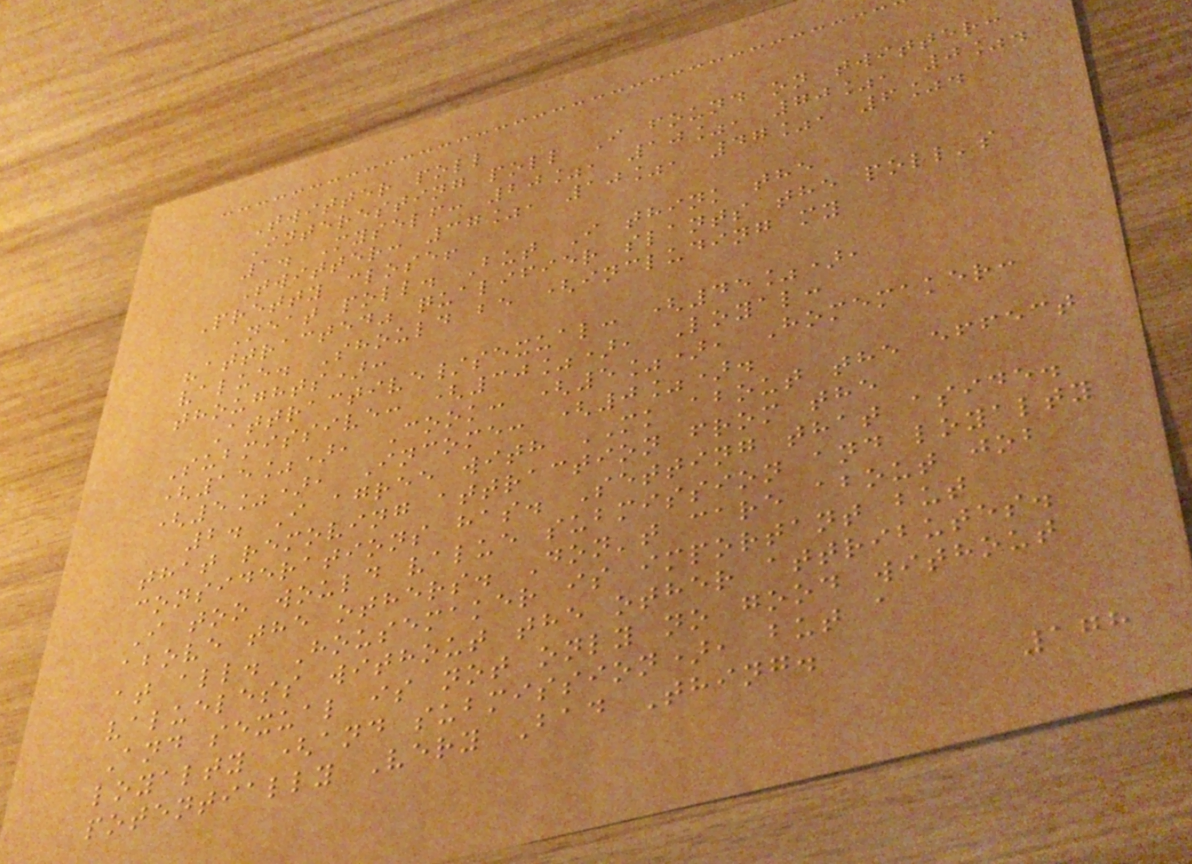Twitter poll
Interesting poll I found on twitter:
1. Myself: 20%, 10%, 70%, 0%.
Twitter: 37%, 10%, 47%, 6%.
Pretty close!
Neat poll. But I think the
"attracted" qualifier slants the poll's
value. Should be (including my
thoughts):
Attractive/sexual: (45%),
Submissive: (30%), Loyal:
(15%), Cook: (5%), Homemaker:
(5%), Income: (0%).
2. I agree with MK about the effect
that removing attraction from the
considerations has. Setting that aside.
I too would value submission and loyalty
above the others. Don't care about job
at all. Housemaker is important but
valueless without the other attributes.
And sexual is not only no good without
loyalty (and submission), but a
potentially Very Bad Thing.
178
